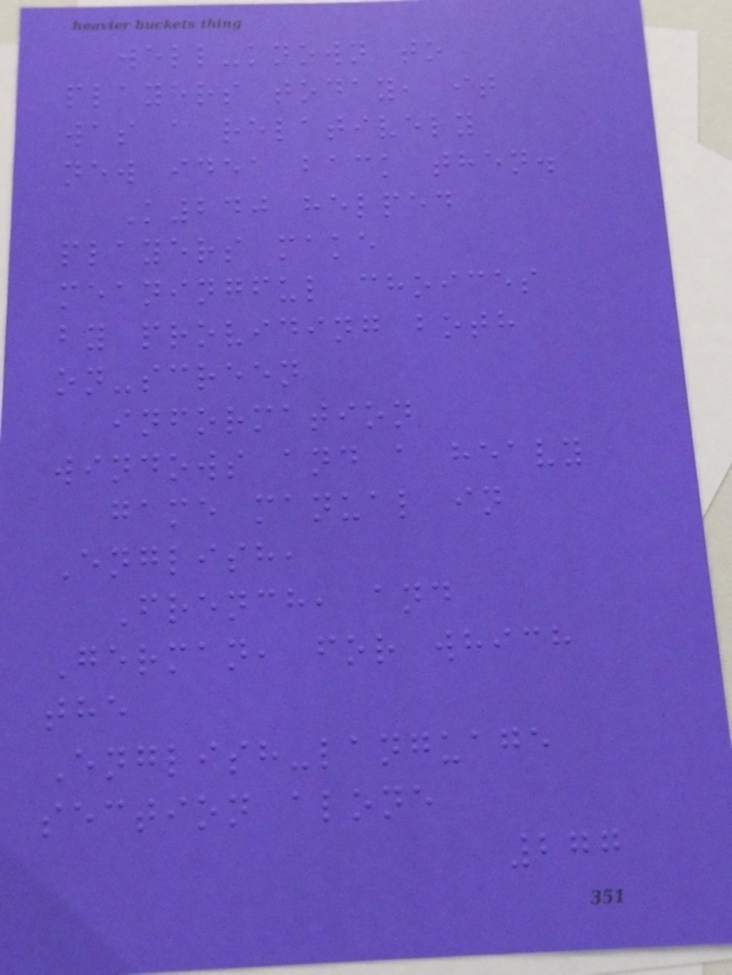well-known to
players today, it
was a relatively
new idea back then.
K240 helped
players make
meaningful choices
by providing both
on-screen
information
windows and a heavy
game manual in
English,
French, and
German, for which
the
English-language
section alone
277
